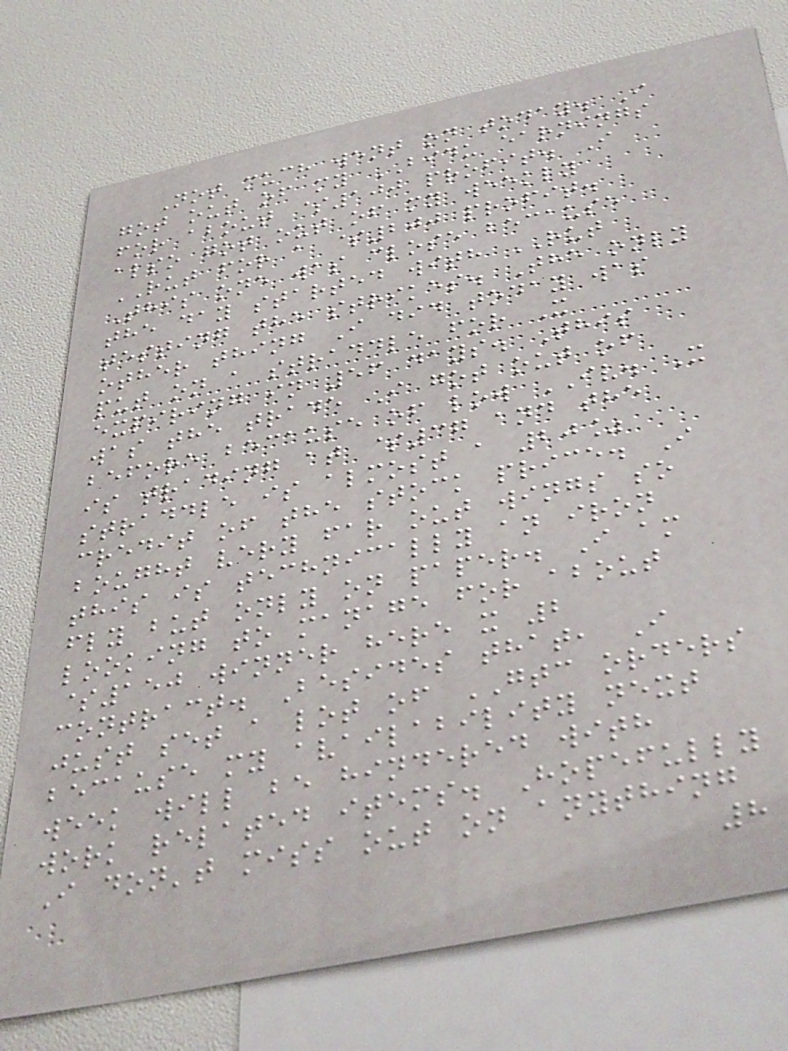Not much went on today. I
got out of my BIDU earnings
for about $100 profit. I
also got out of my weekly
RUT for a $200 profit.
This one was close because
the day started with RUT
testing the strikes. The only
other thing I did today was
put on a straddle for X
expiring in 56 days. This
was the trade I got out of
before because of low IV. X
is trading at $37 and the
straddle is almost a 20%
credit of the stock price. I
bought very far out wings so
this is technically an iron
fly but only on paper. I am
looking to manage for about
$150 winner here x 2
contract. Besides that, I
just set a lot of GTC orders
because my availability next
week will be hindered with
work related items. Hopefully
I don't miss out on anything
8
